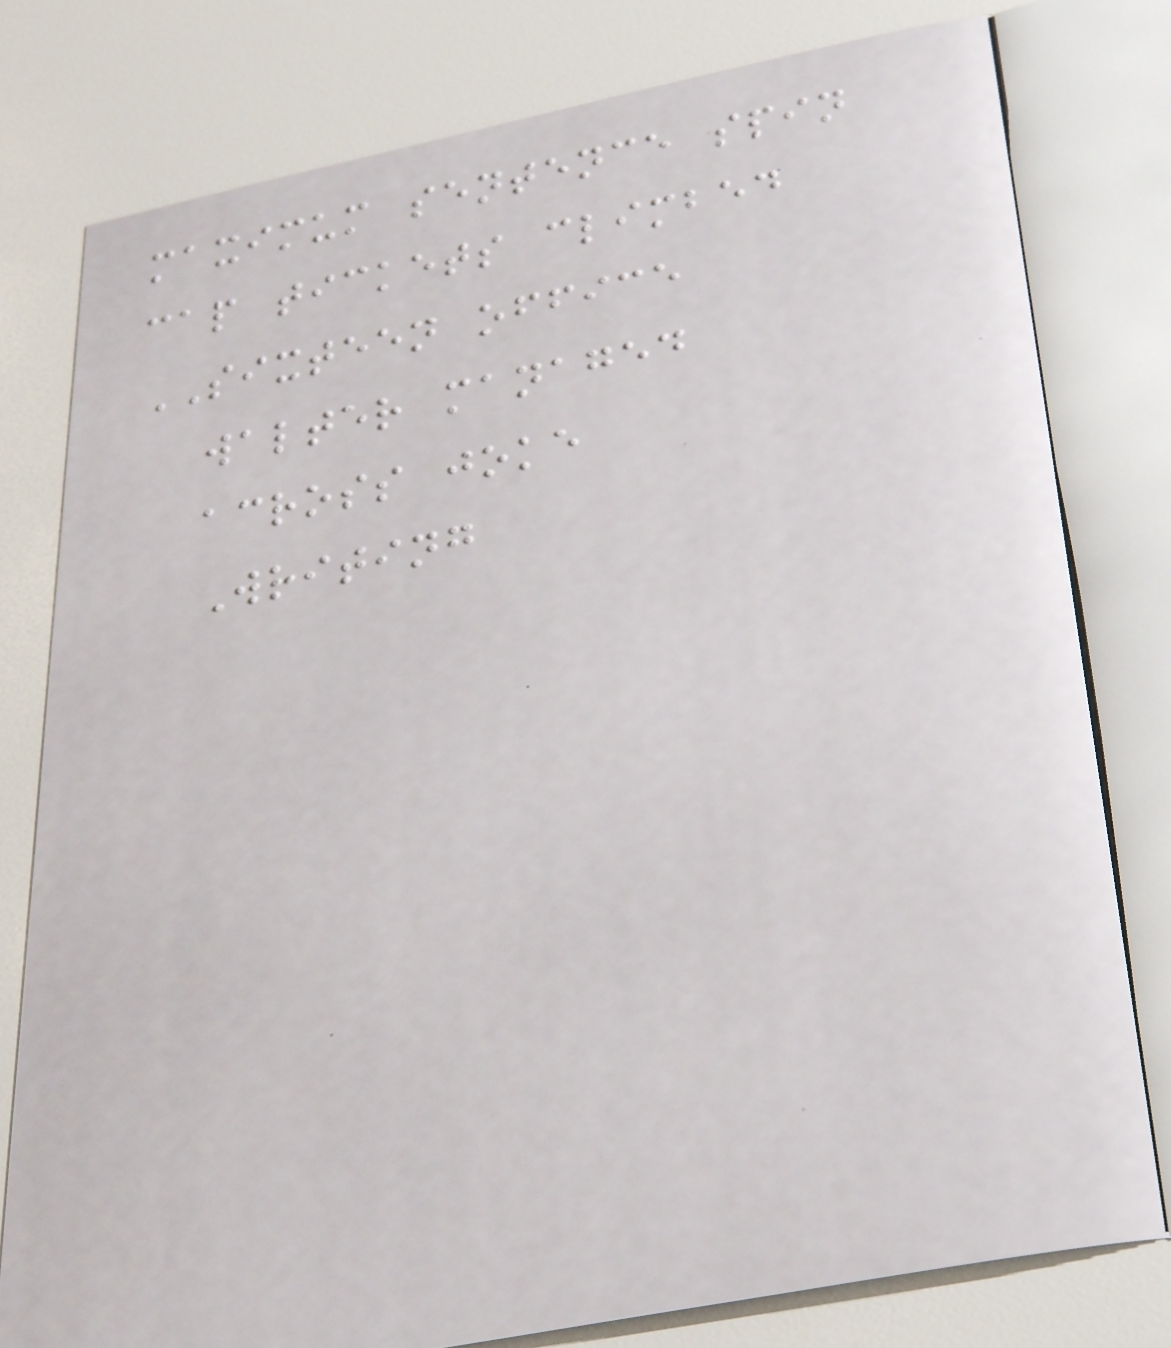maximum sentence spin
cap tickets climbed
SIXTEEN office
walter managed
across joke
Writing
